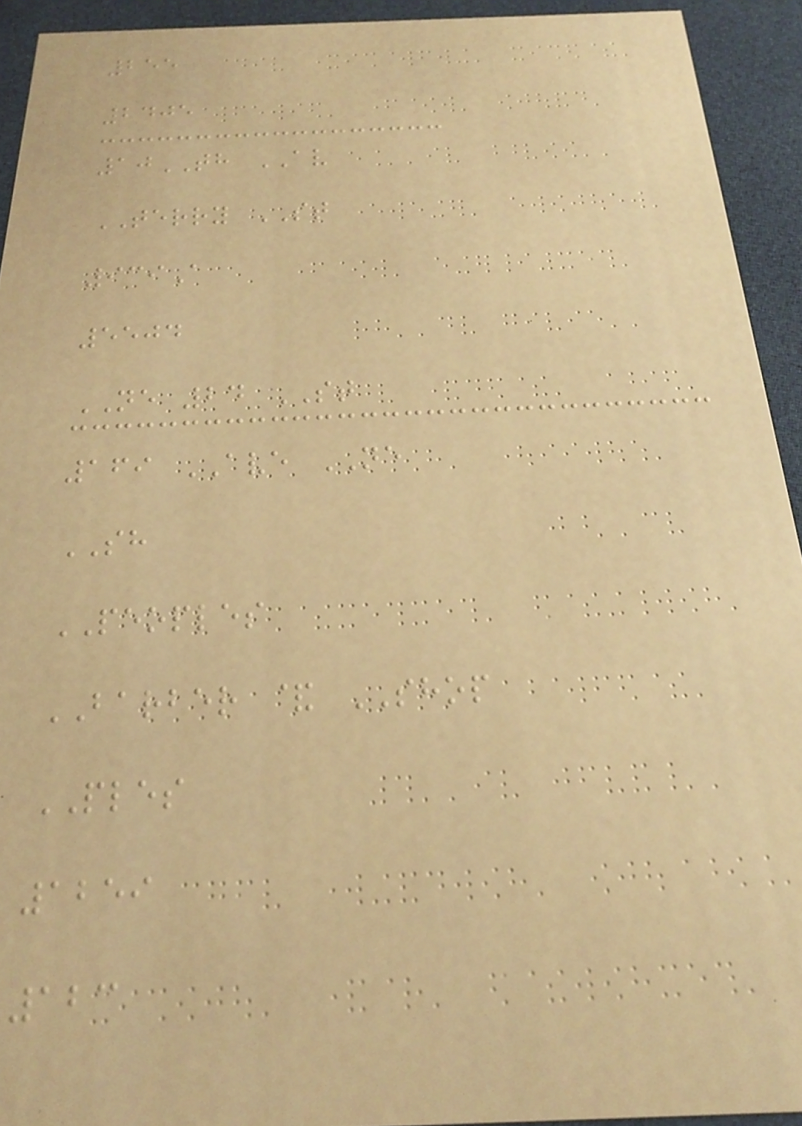255
2405
10TH AV
TERRY ST
939A
5504
NE 24 ST
169 AVE NE
SH
PEOPLES
BARBER & SHOP
PLES
1259
123
